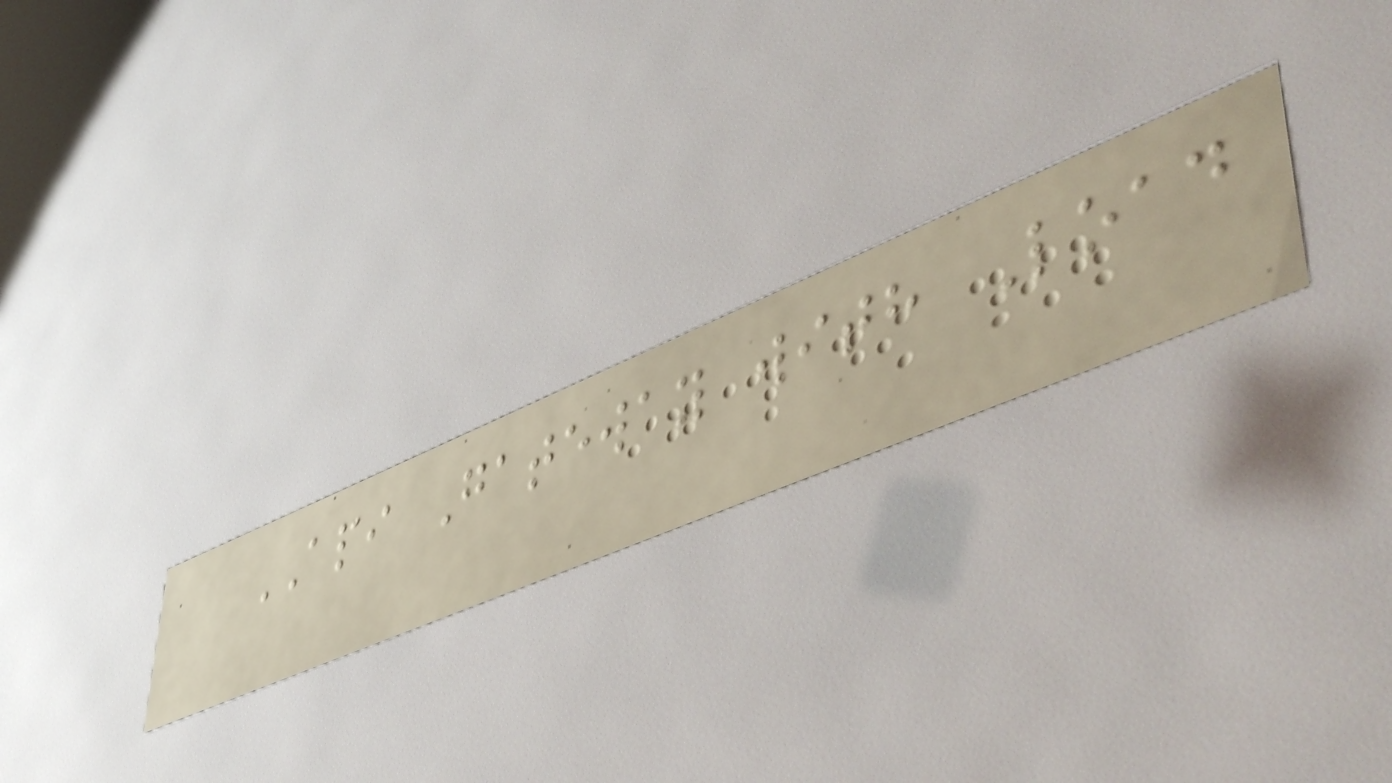API Gateway with Load
